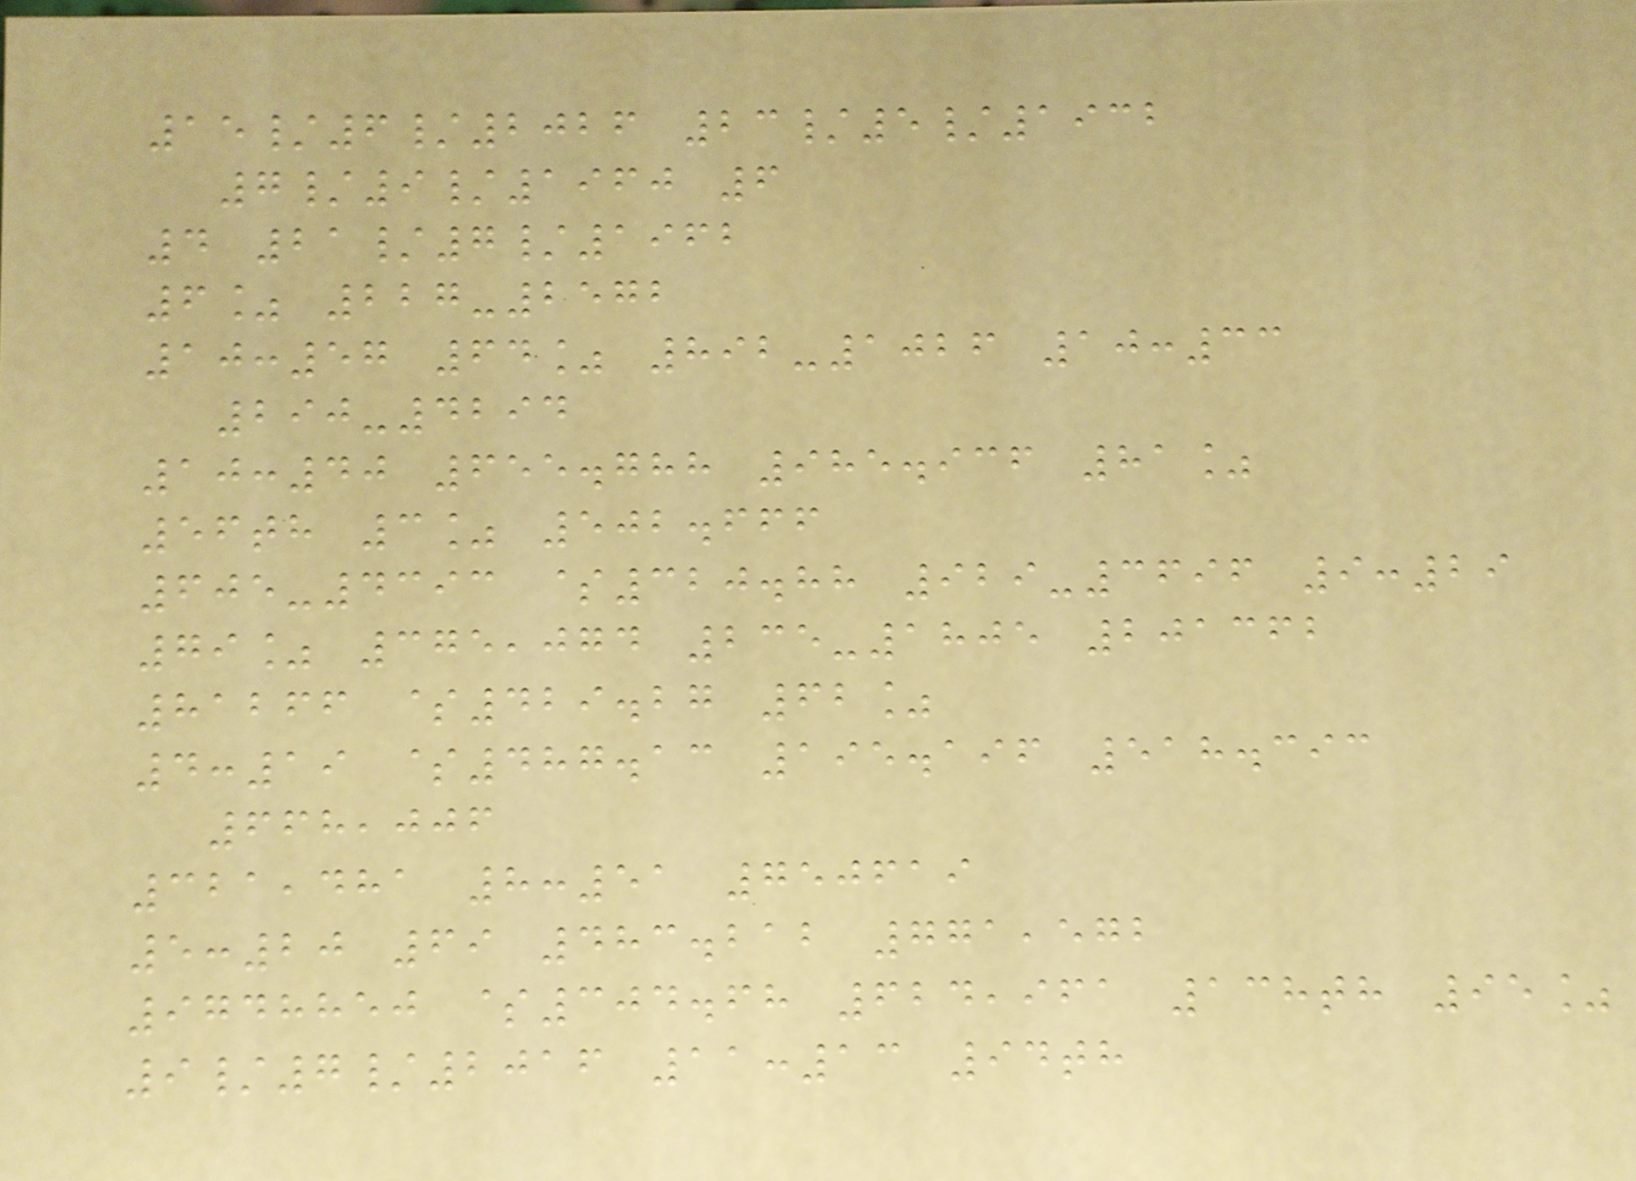15/6/2026 23/5/1932
7/9/1960 6
4 21/7/1962
6% 227-2572
10:57 64% 892-1026 10:33
290-4294
10:40 655.788 985.936 81%
56th 3% 502.666
605-4393 $320.88 929-3696 9:29
79% 375,074 235-1805 201362
81266 $429.27 62%
4:19 $487.13 195.196 518.393
668,006
321,481 8:51 750619
5:20 69 483.212 771,572
9748850 $304.68 624,961 138th 95%
9/7/2016 11:13 94th
